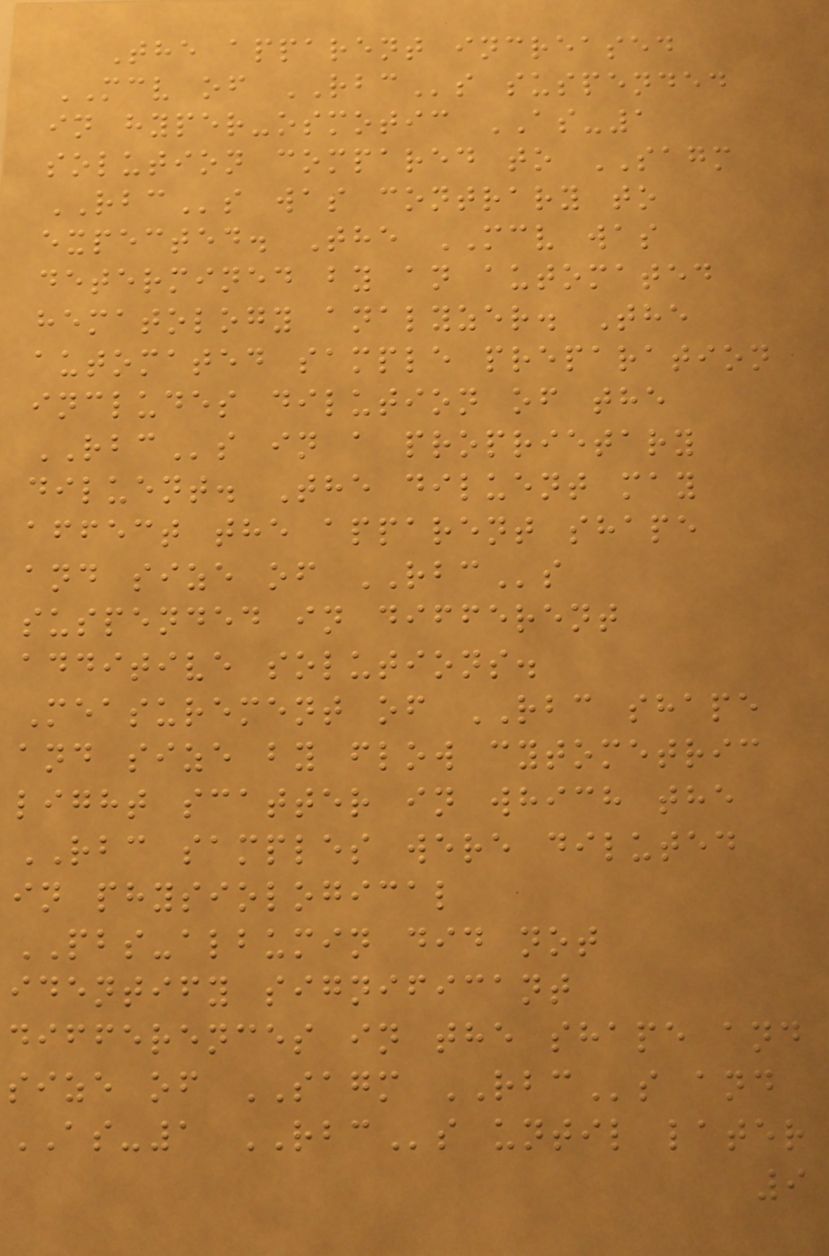The apparent increased
MCV of RBCs suspended
in hyper-osmotic AS-1
solution compared to SAGM
RBCs was contrary to
expected. The MCV was
determined by an automated
hematology analyzer. The
automated sample preparation
includes dilution of the
RBCs in a proprietary
diluent. The diluent may
affect the apparent shape
and size of RBCs
suspended in different
additive solutions.
Measurement of RBC shape
and size by flow cytometric
light scatter in which the
RBC samples were diluted
in physiological
PBS-albumin did not
identify significant
differences in the shape and
size of SAGM RBCs and
AS-1 RBCs until later
9
